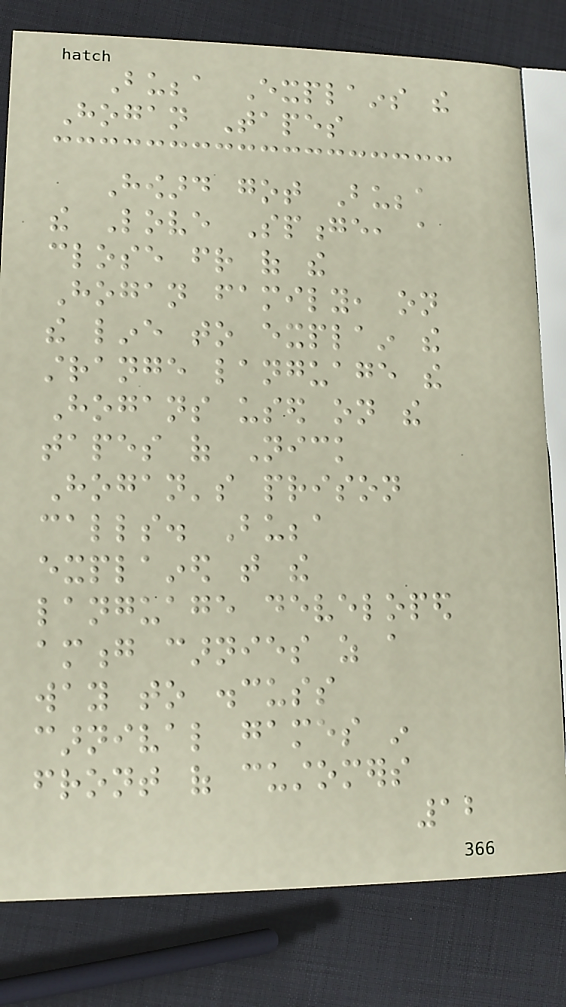Bubba Explains the
Hogan Tapes
Howard got Bubba
the Love Sponge, a
close friend of the
Hogan family, on
the line to explain the
strange language the
Hogans used on the
tapes of Nick
Hogan's prison
calls. Bubba
explained that the
language developed
among carnies as a
way to discuss
carnival games in
front of customers
12
